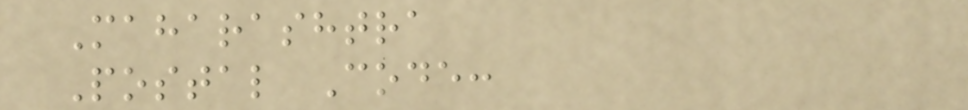Maharashtra
Postal Code:
